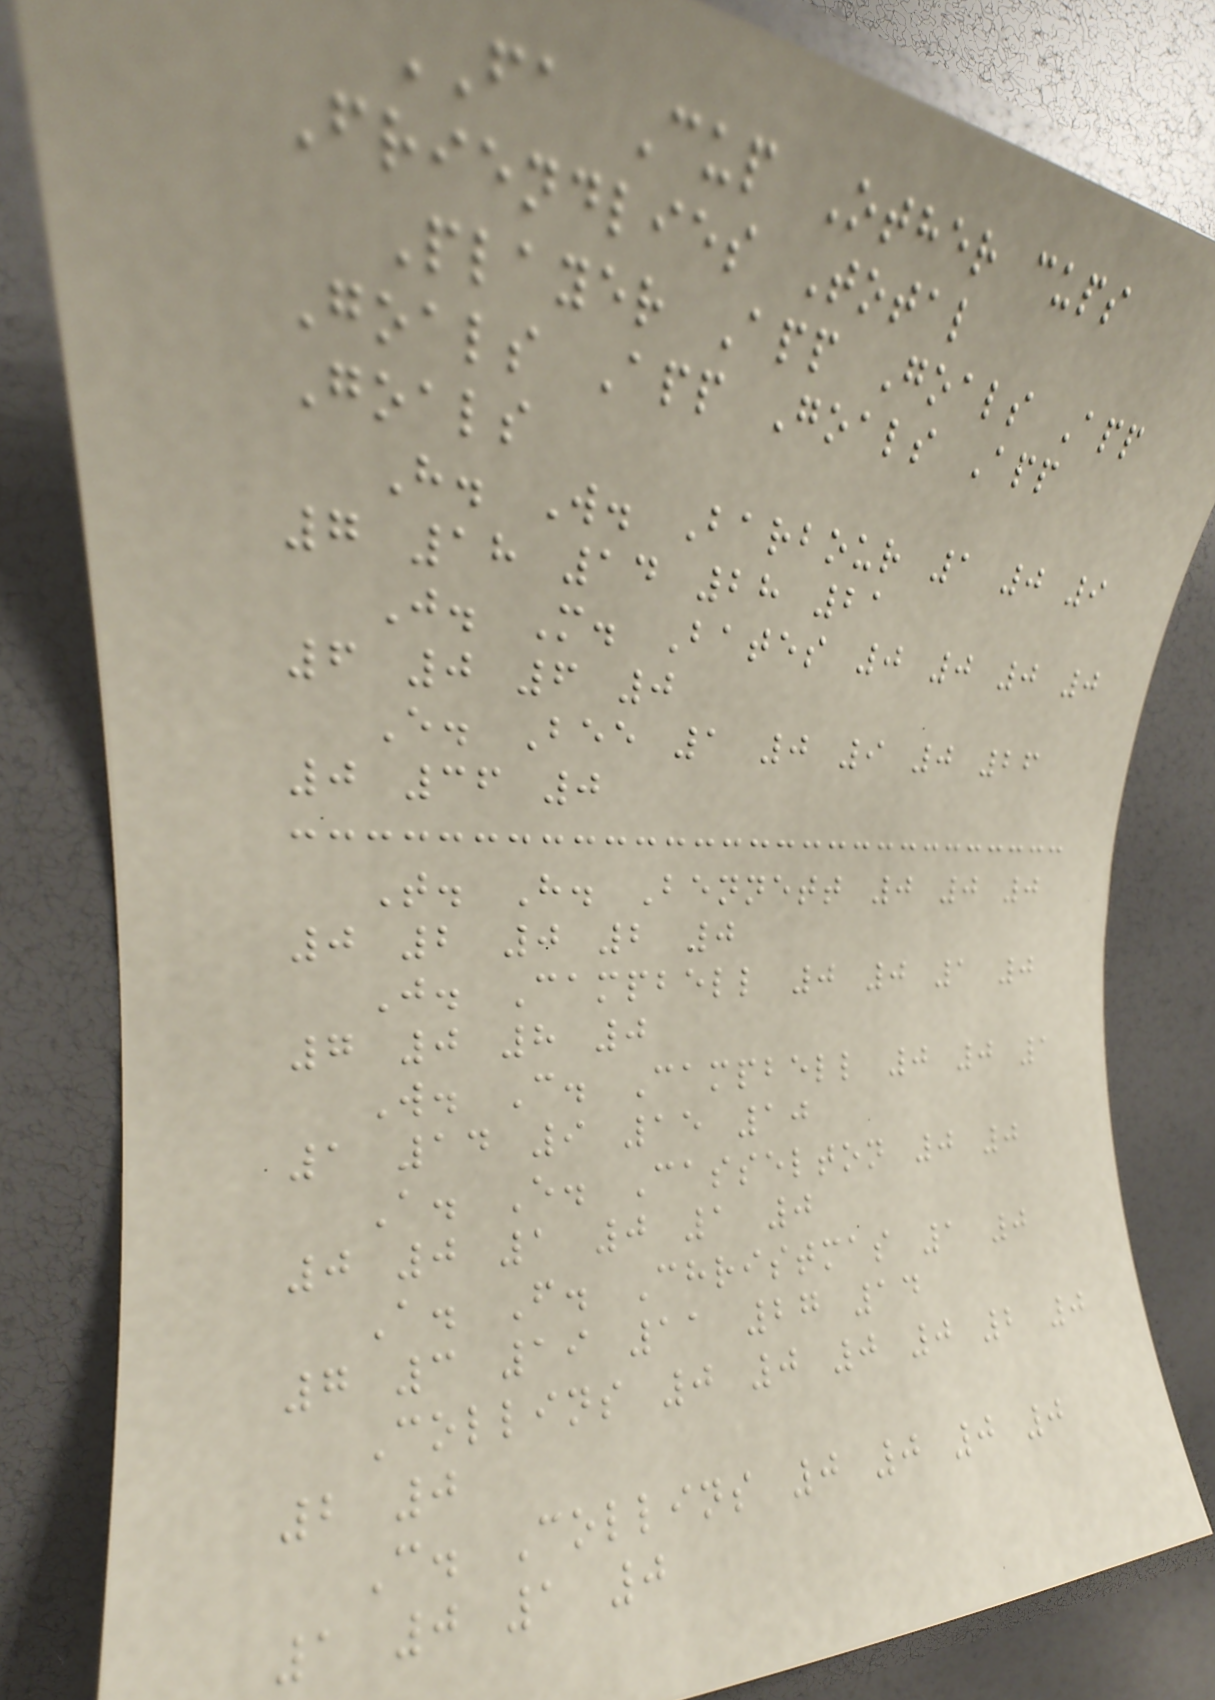FA Cup Other cups
Friendlies Total
Player App Goals App
Goals App Goals App
Goals
H. W. Barbour 1 0 9
7 18 14 28 21
J. M. Bates 0 0 0 0
6 0 6 0
E. Bee 1 0 9 0 26
0 36 0
T. H. Bennett 0 0 0
0 2 0 2 0
J. Campbell 0 0 1 0
7 0 8 0
W. C. Campbell 0 0 1
1 14 9 15 10
A. E. Casselton 0 0
0 0 1 0 1 0
A. F. Christmas 1 0
7 3 19 11 27 14
Collins 0 0 0 0 2 0
2 0
C. Collins 0 0 0 0
1 0 1 0
